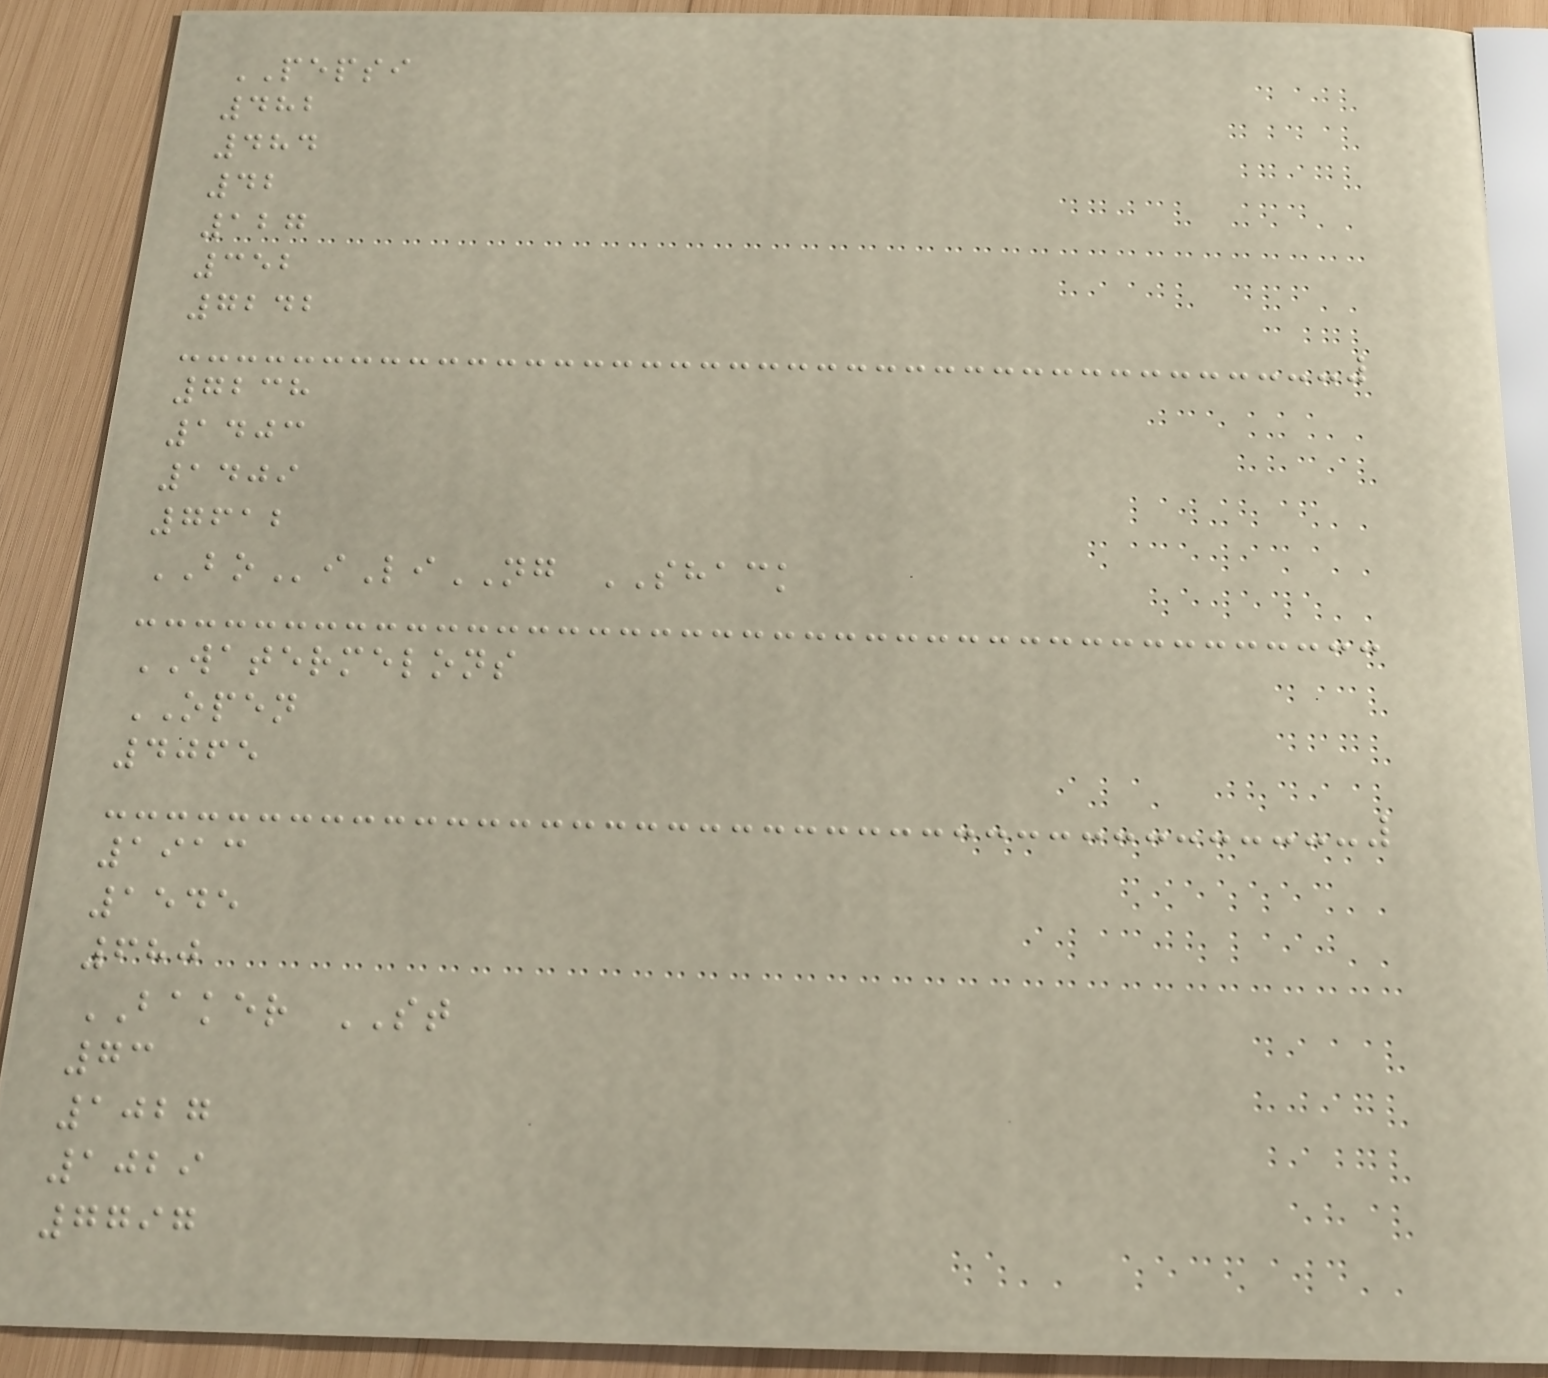PEPSI
482
484
42
127
352
7242
7238
1403
1409
7612
BOiLiNG SHACK
WATERMELONS
OPEN
4065
1913
1545
680
BAKER ST
73
1027
1029
7797
